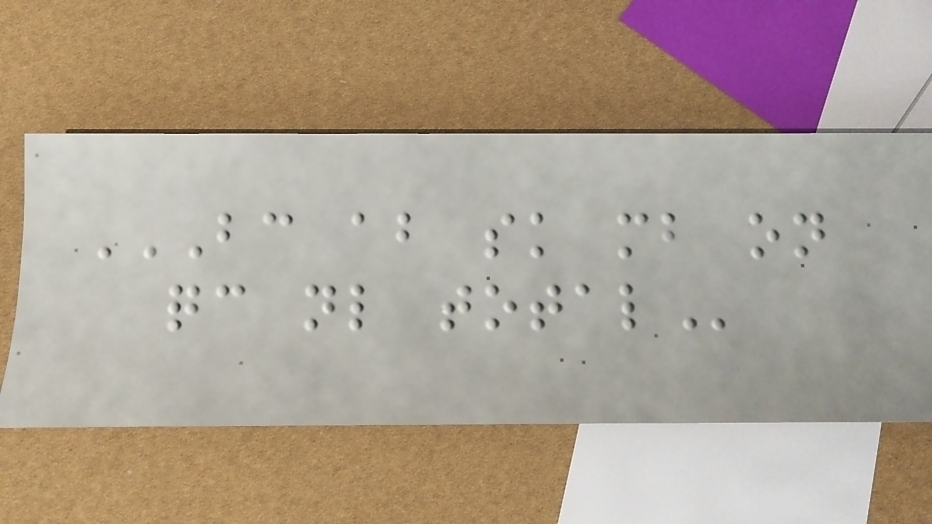BC AB SK MB ON
QC NL TOTAL
